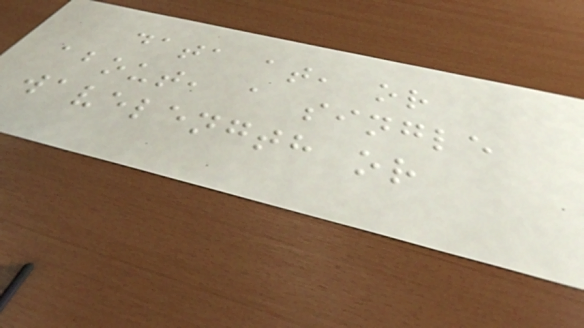data at, or
about, a single
wavelength or
